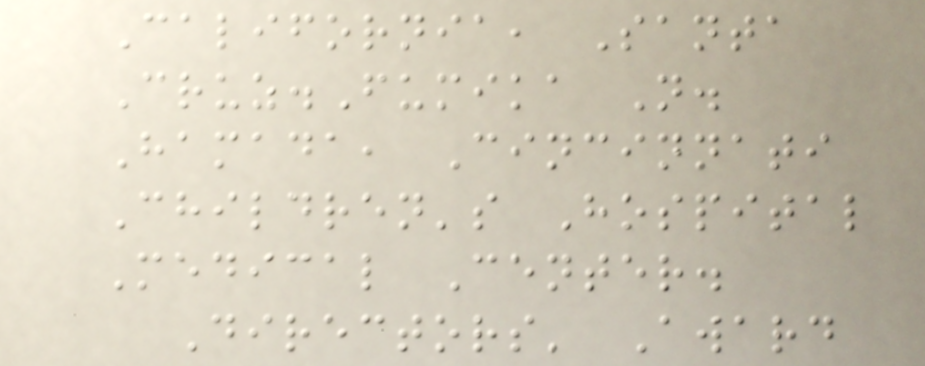California, Santa
Cruz.Fumika N.
Hamada, Cincinnati
Children's Hospital
Medical Center.
Directors' Award
